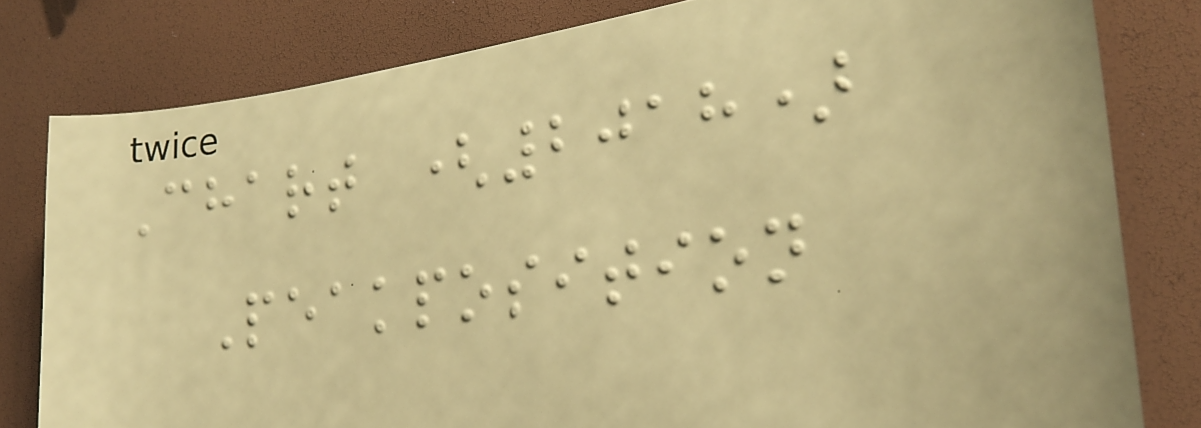Chart (2018)
Peakposition
